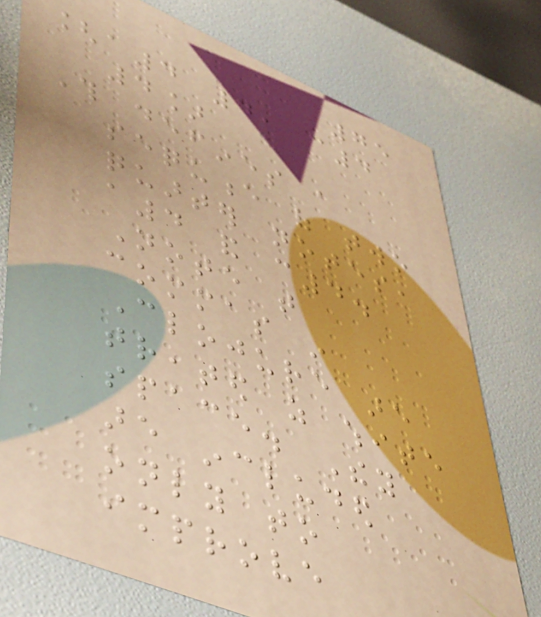75
[a4 4, c4
4]
This defines a
sequence of two
quarter notes,
a4 and c4.
Note that
commas in
Clojure are
treated as white
space. They
are included
only to
improve
